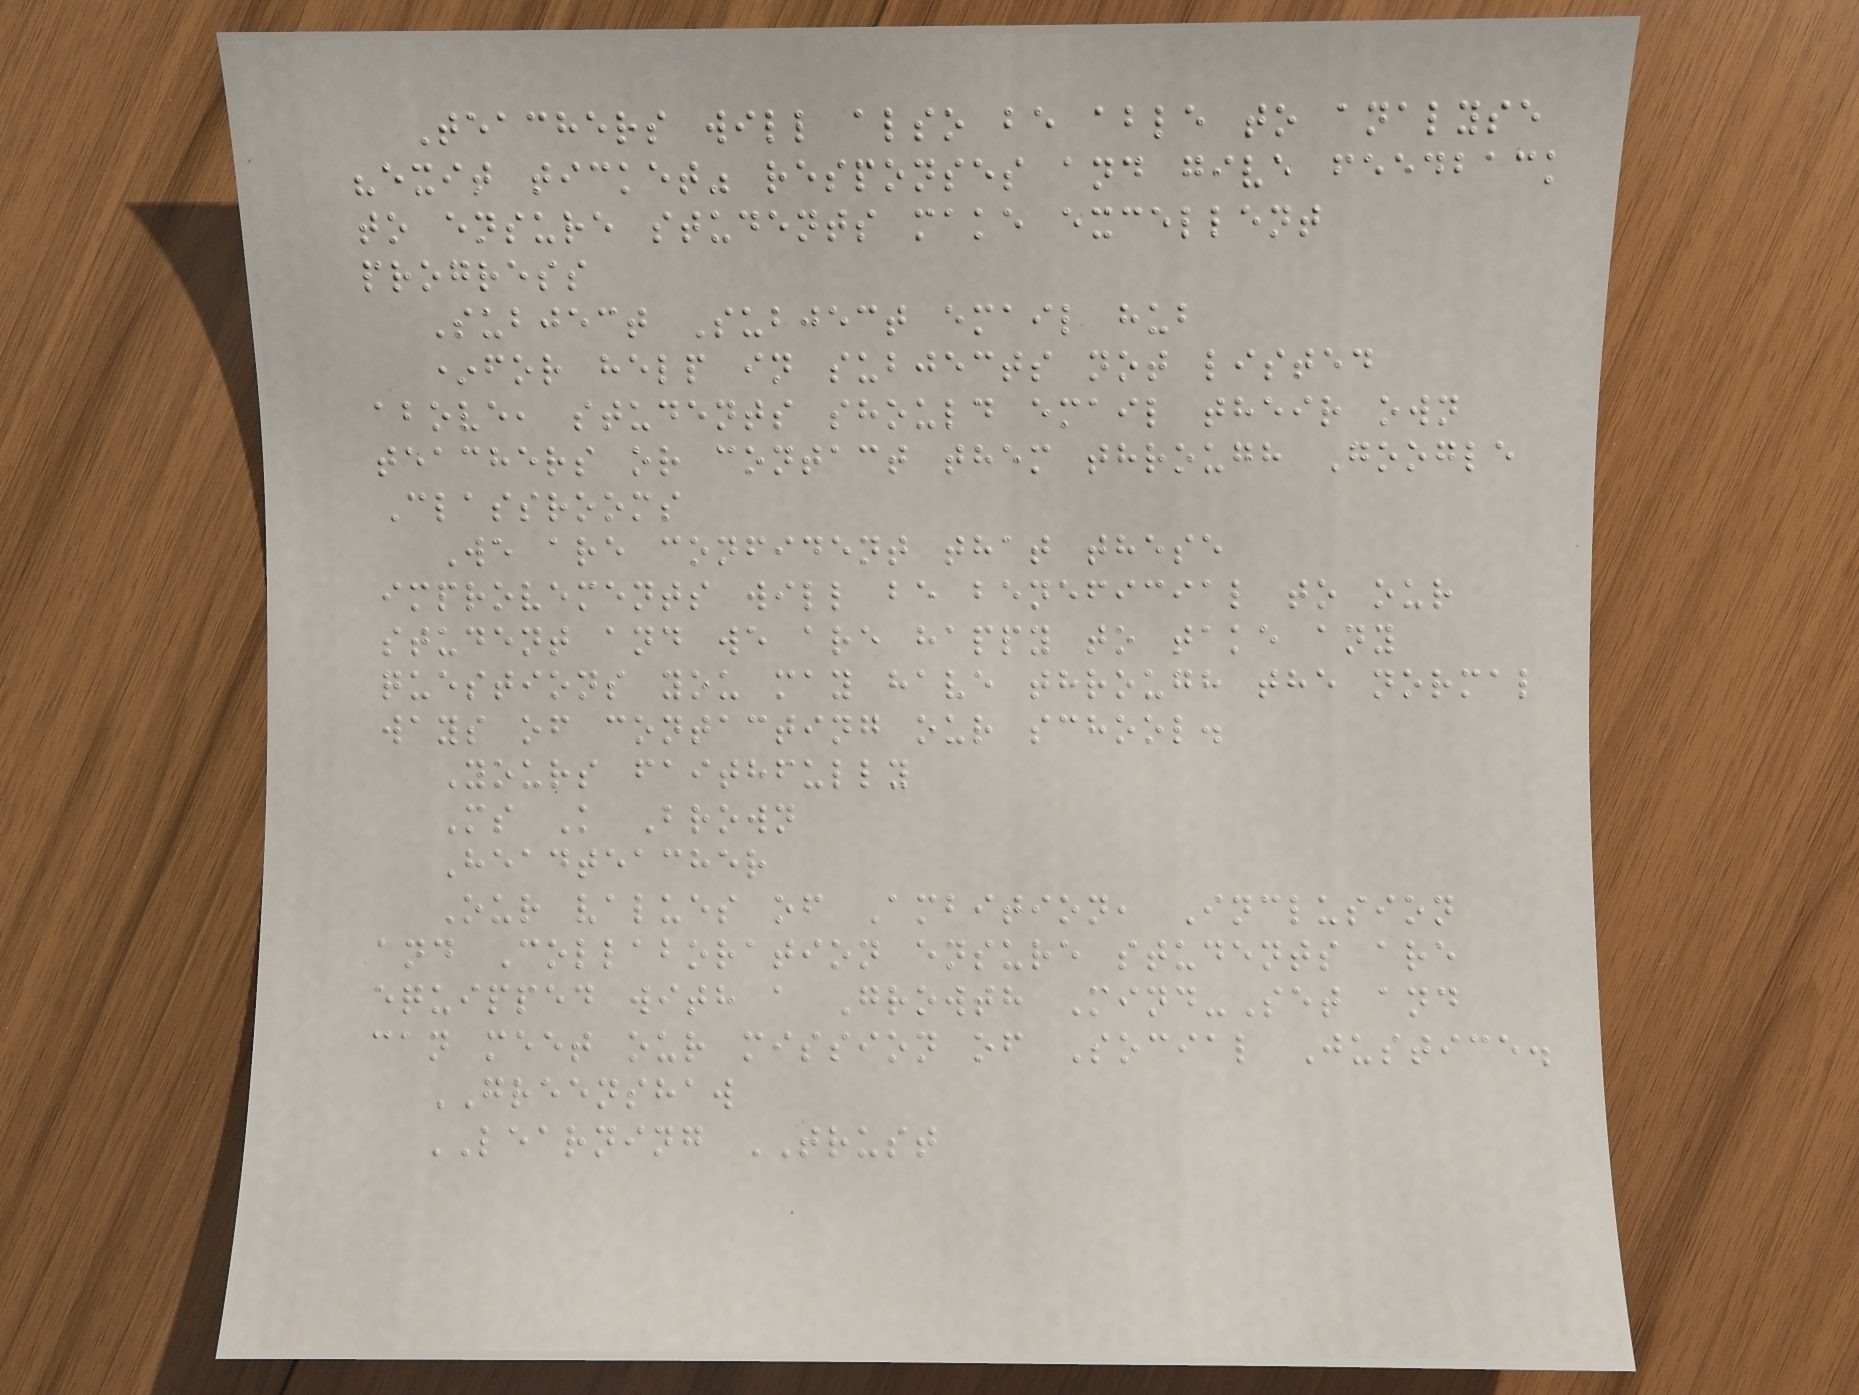Teachers will also be able to analyse
"exit ticket" responses and give feedback
to ensure students make excellent
progress
Subject Subject email hub
*for help in subjects not listed
above, students should email their own
teachers or contact them through Google
Classrooms
We are confident that these
improvements will be beneficial to our
student and we are happy to take any
questions you may have through the normal
ways of contacting our school.
Yours faithfully
Ms K Brown
Headteacher
Our values of Ambition, Inclusion
and Collaboration ensure students are
equipped with a Growth Mind-Set and
can meet our mission of Social Justice.
GREENSHAW
LEARNING TRUST
